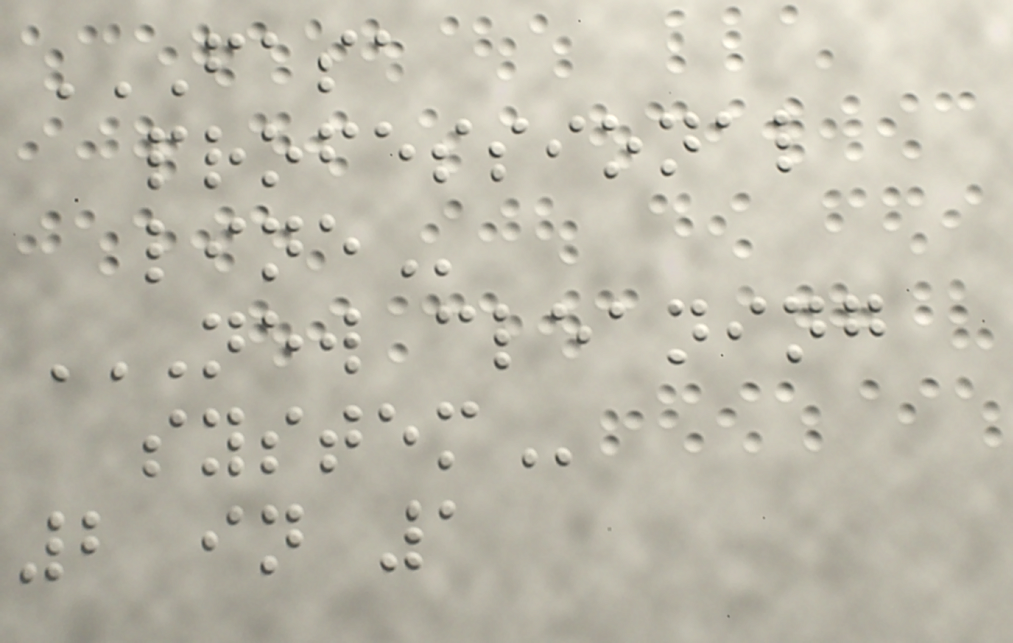FASA
PROFESSIONAL
LINE
NEW CLEANING
SYSTEM
2 in 1
